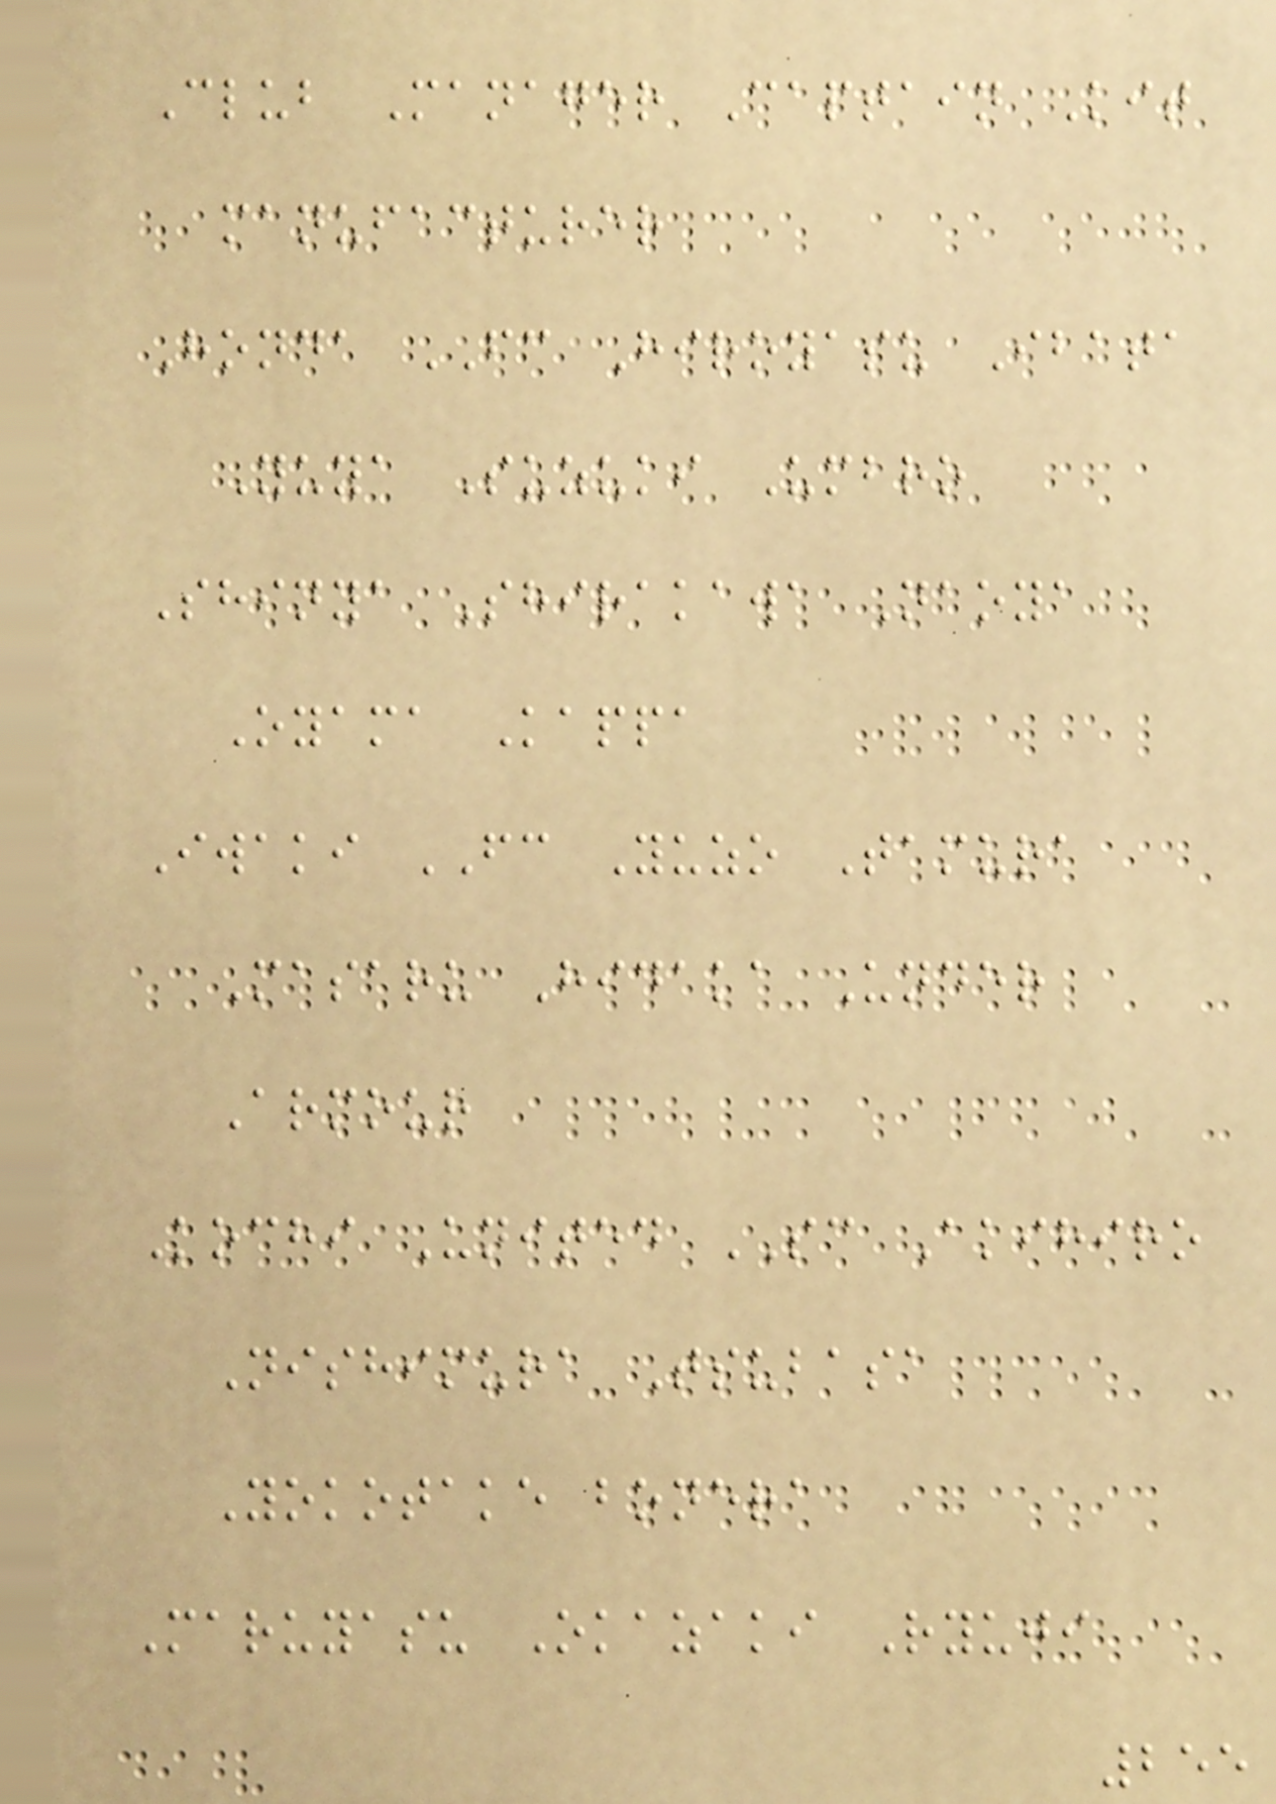Club Manager Captain Kit
manufacturer
Honda FC Hiroyasu Ibata
Yuya Suzuki Umbro
Shinya Shirakawa Naoya
Oyama Kappa
Iwaki FC Yuzo Tamura
Masaru Hidaka Under
Armour
Kochi United SC Akihiro
Nishimura Tsubasa
Yokotake bonera
Maruyasu Okazaki Ryuji
255
